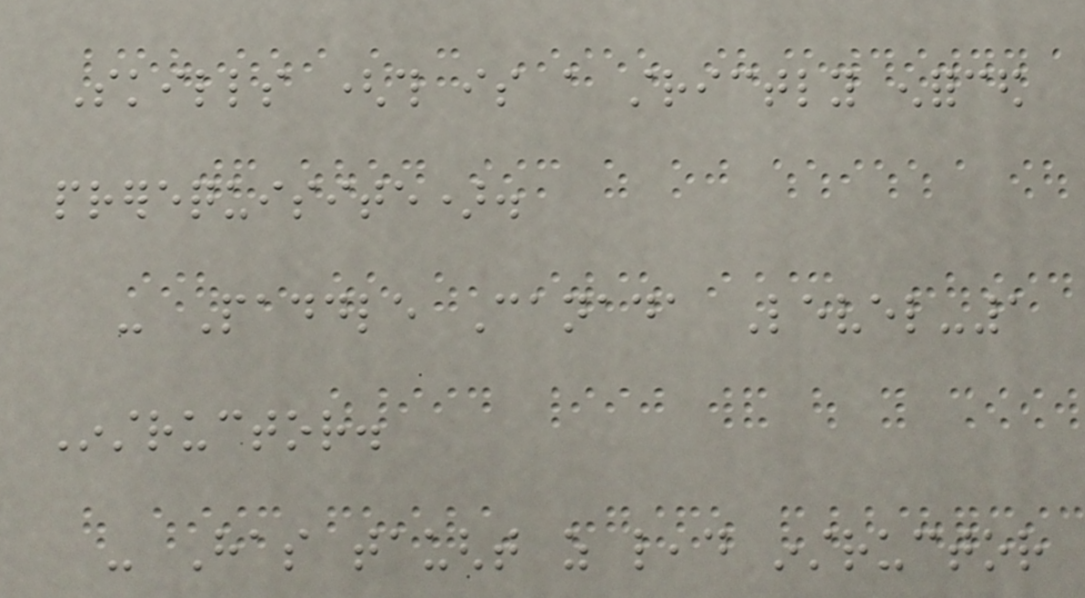Skills (this is a strictly enforced
prerequisite).
- Paddle Canada Level-1
Instructor.
- Has taught as lead instructor
